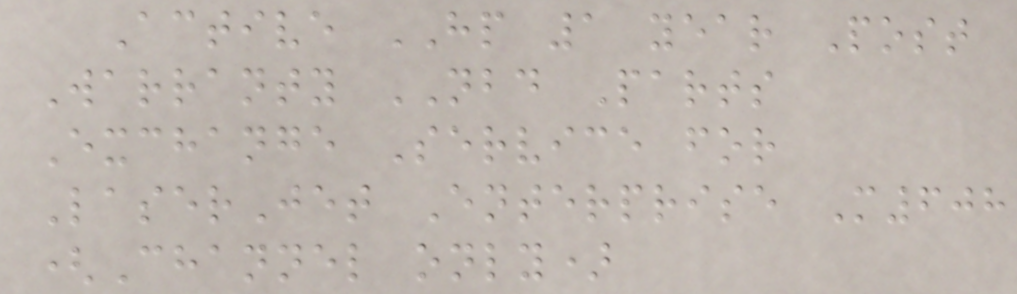Active HP 1 year Post
Warranty NBD Parts
Exchange Service for
LaserJet Enterprise M608
(Channel only)
